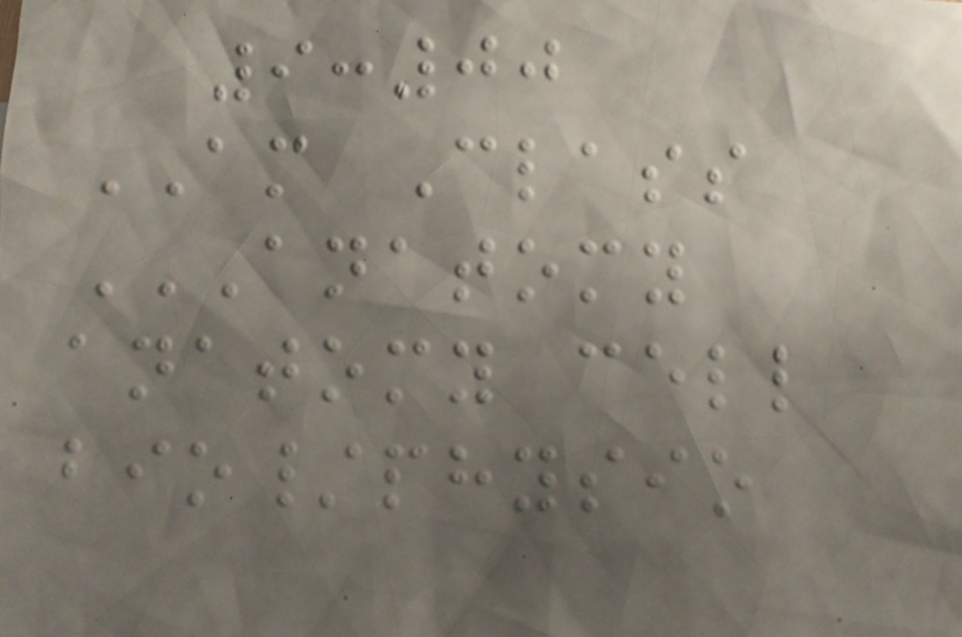9:00
AM Class
ANATOMY
ANATOMY CELL
BIO/PHYSIO
